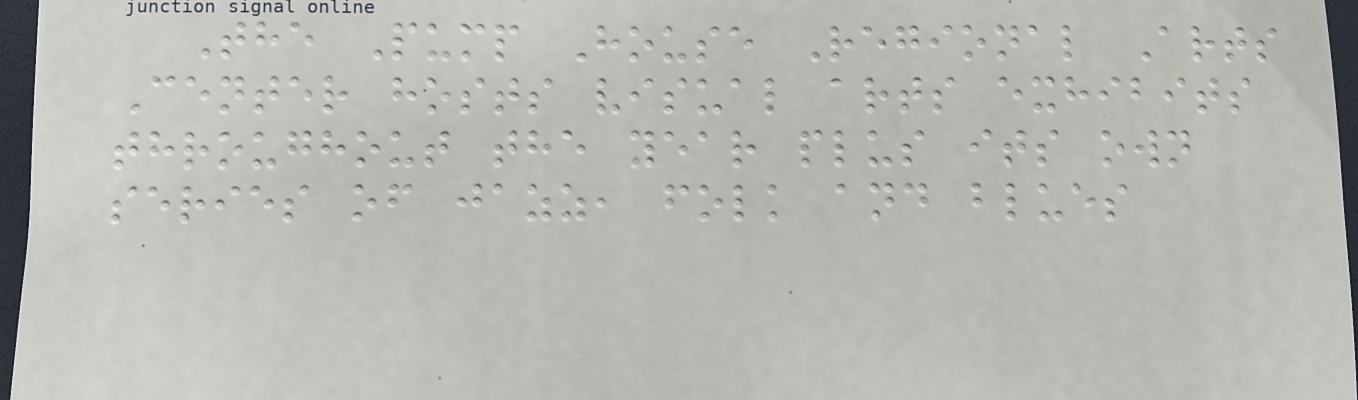The Pump House Regional Arts
Center hosts visual arts exhibits
throughout the year plus its own
series of jazz, folk and blues
